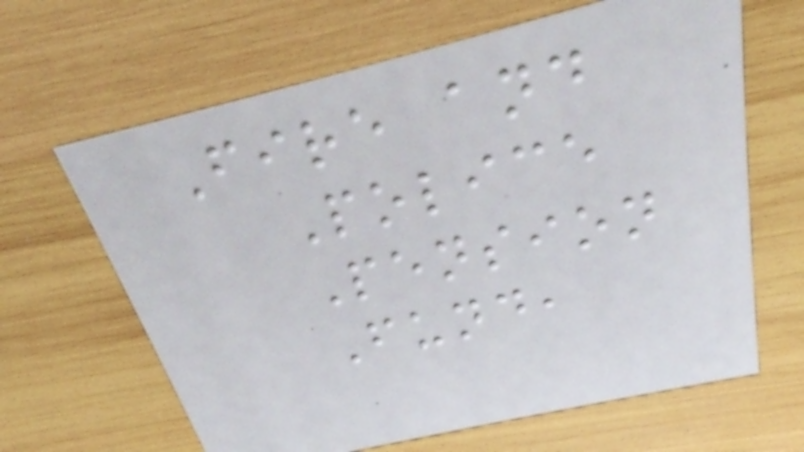Fire and
Police
Pension
Fund,
